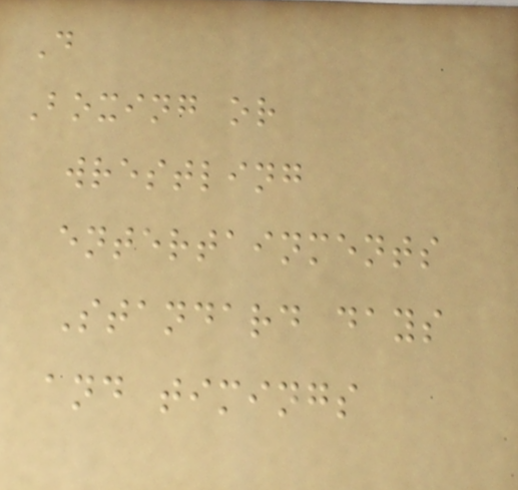D
Boxing or
wrestling
entertainments
Standard days
and timings
